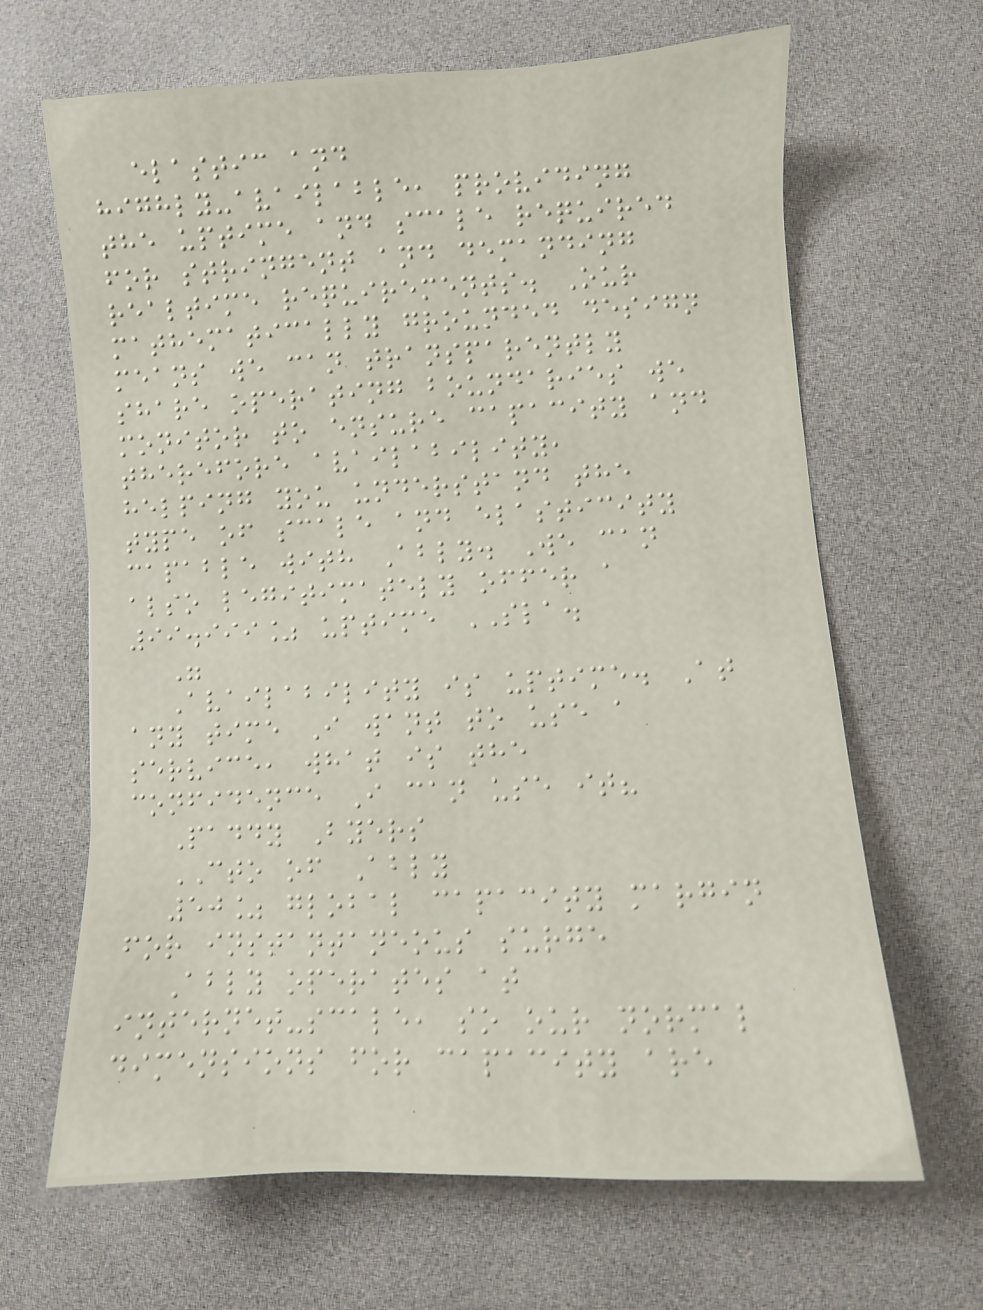elastic and
highly-available, providing
the uptime and scale required
for stringent and demanding
realtime requirements. Our
mathematically grounded design
means we can transparently
share operating boundaries we
monitor to ensure capacity and
therefore availability,
helping you understand the
type of scale and elasticity
capable with Ably. We can
also legitimately offer a
99.999% uptime SLA.
"
Availability is uptime. At
any time I want to use a
service, what is the
confidence I can use it?
Paddy Byers
CTO of Ably
50% global capacity margin
for instantaneous surge
Ably operates at
internet-scale, so our normal
dimensions for capacity are
